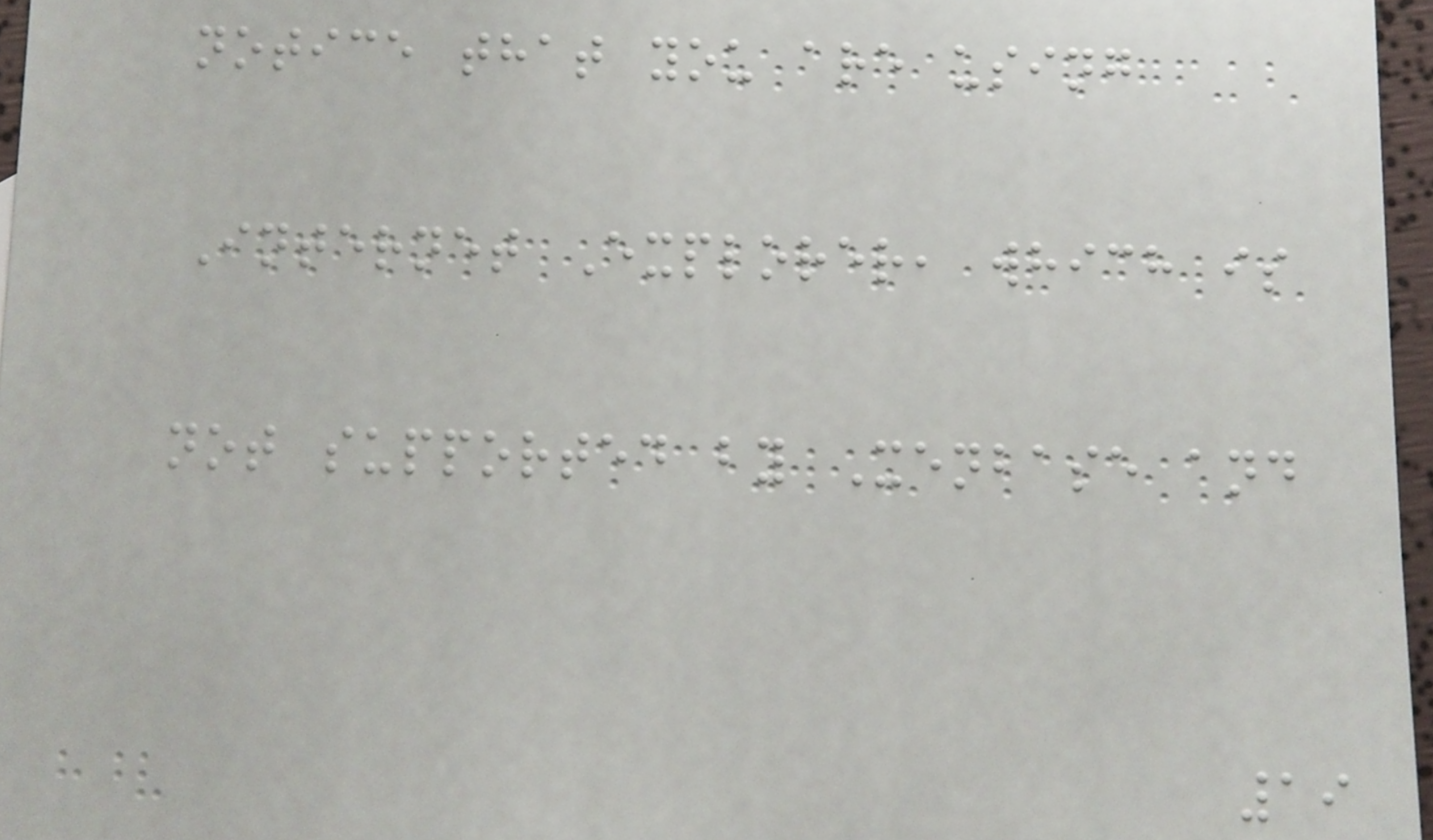notice that you are using
Internet Explorer, which is
not supported by Xenbase and
19
